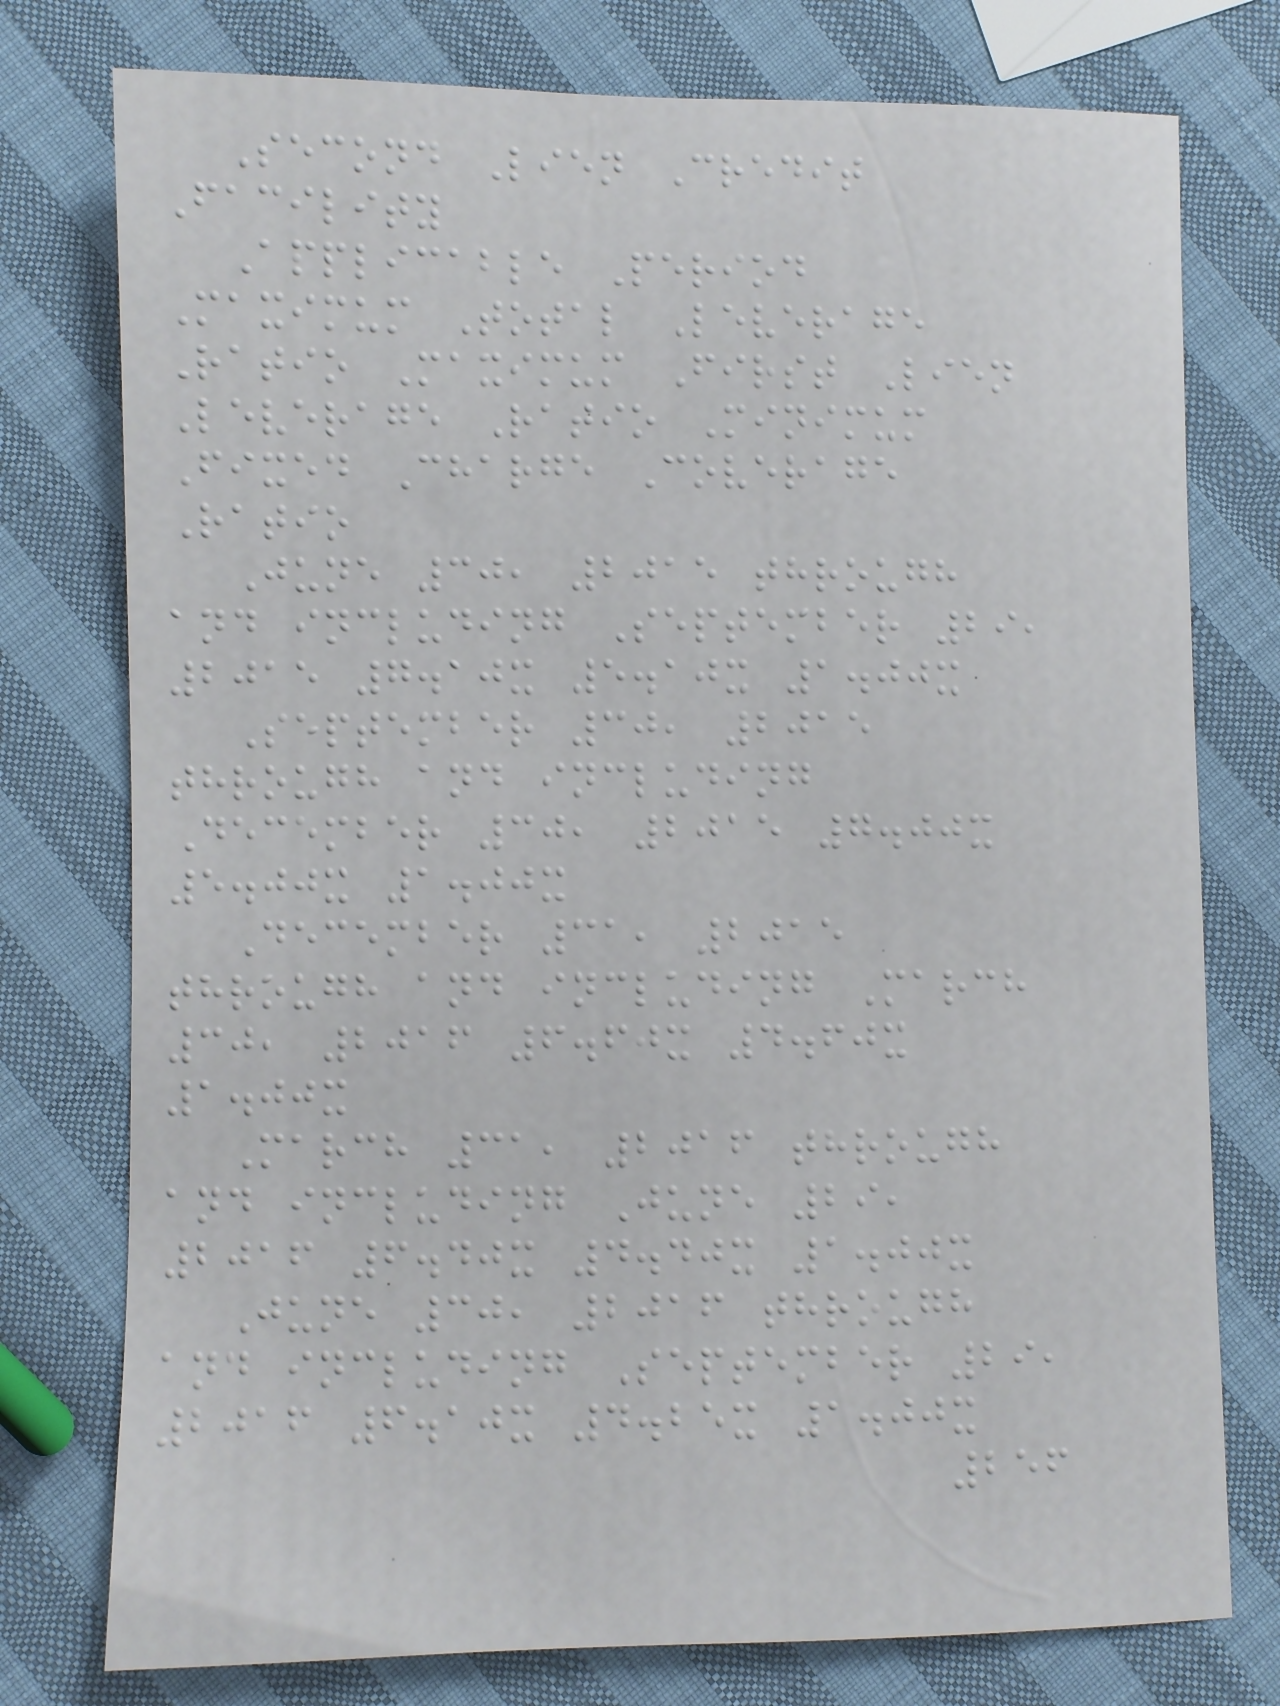Second Lien Credit
Facility
Applicable Period
Maximum Total Leverage
Ratio Maximum First Lien
Leverage Ratio Minimum
Fixed Charge Coverage
Ratio
June 30, 2015 through
and including September 29,
2015 7.10x 5.10x 1.00x
September 30, 2015
through and including
December 30, 2015 7.00x
5.00x 1.00x
December 31, 2015
through and including March
30, 2016 6.60x 4.60x
1.00x
March 31, 2016 through
and including June 29,
2016 6.40x 4.40x 1.00x
June 30, 2016 through
and including September 29,
2016 6.10x 4.25x 1.00x
256
